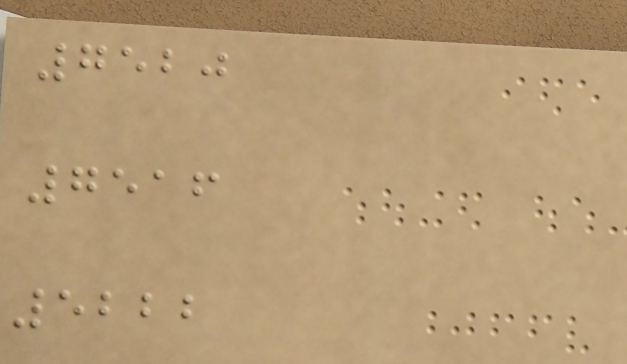7520
7516
5222
